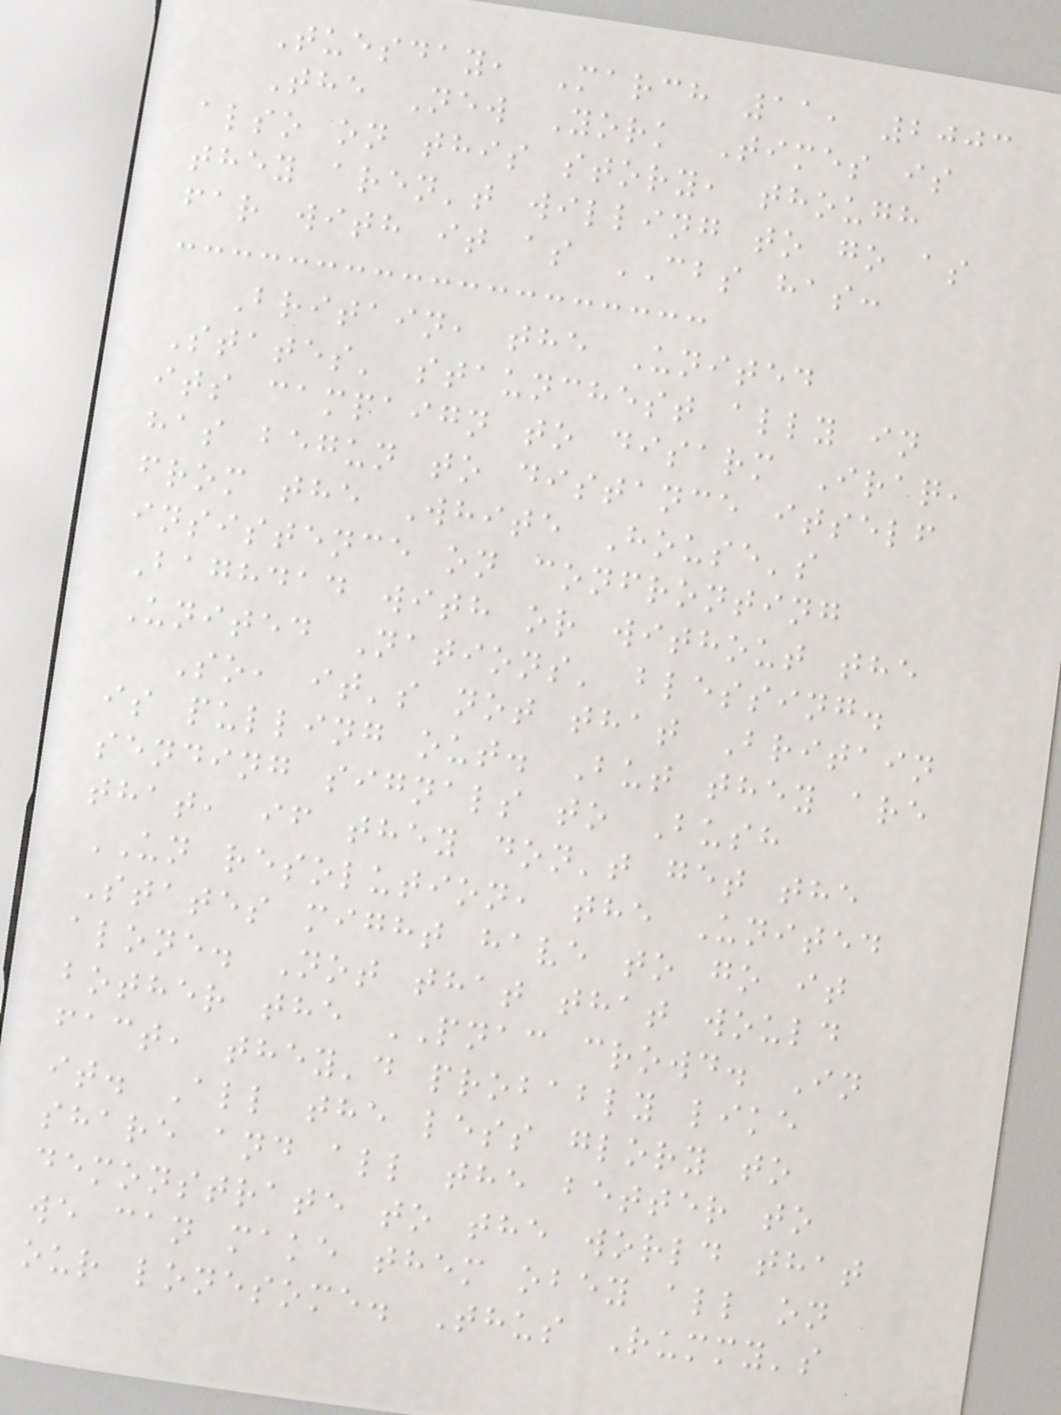Tuesday, March 11, 2003
The New York Times is
also on this story, though
they aren't willing to go as
far with it as CBS has:
Britain, the United
States' staunchest ally in
its campaign to disarm Iraq,
has begun to distance itself
from the White House's
insistence on confronting
Baghdad with or without the
United Nations' blessing.
So, it's not that Britain
is pulling out. But they are
sending signals to Bush
that, if they don't get the
UN resolution, the United
States might have to go it
alone. Not that that would
bother the PNAC crowd. In
fact, they'd probably like
it. All the less glory to
share and all the better to
demonstrate to the world that
we can make them obey all on
our lonesome. Thus Rummy's
